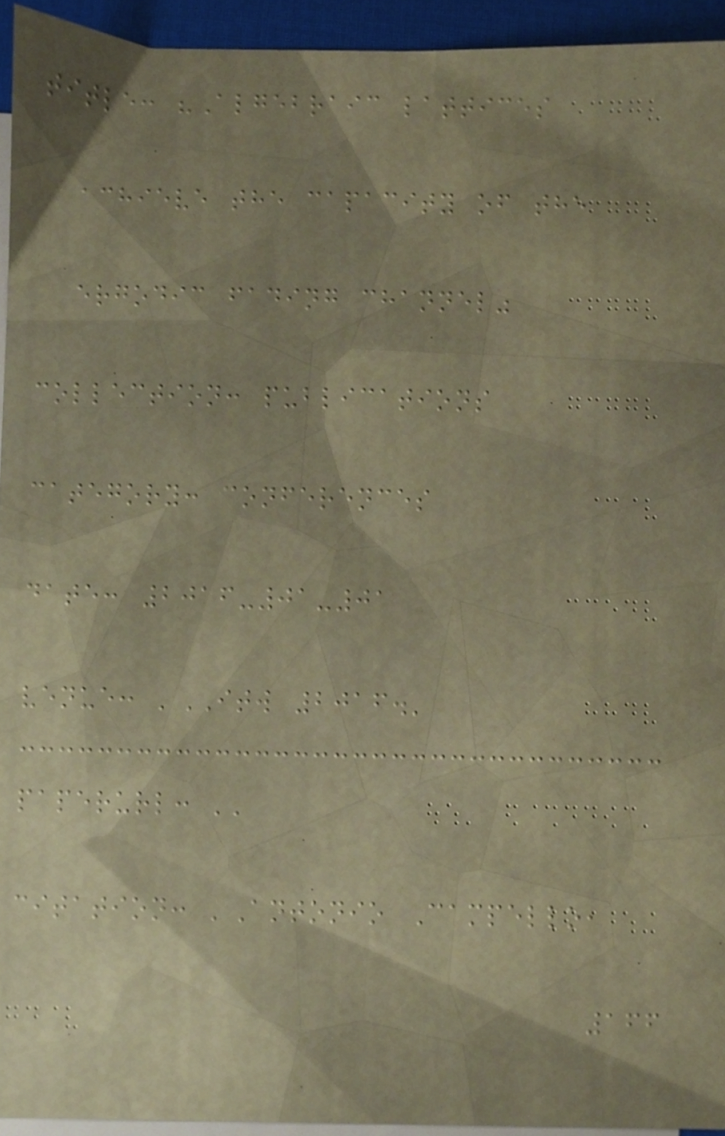title: "Algebraic lattices
achieve the capacity of the
ergodic fading channel"
collection: publications
category: conferences
date: 2016-01-01
venue: 'ITW 2016.'
paperurl: ''
citation: 'Antonio Campello,
166
